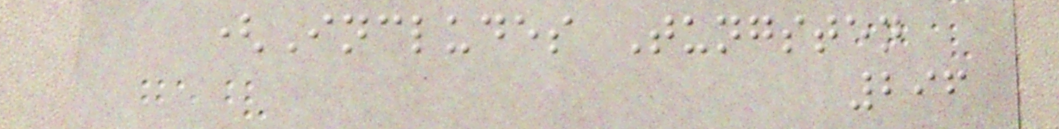(Includes Tungsten
296
